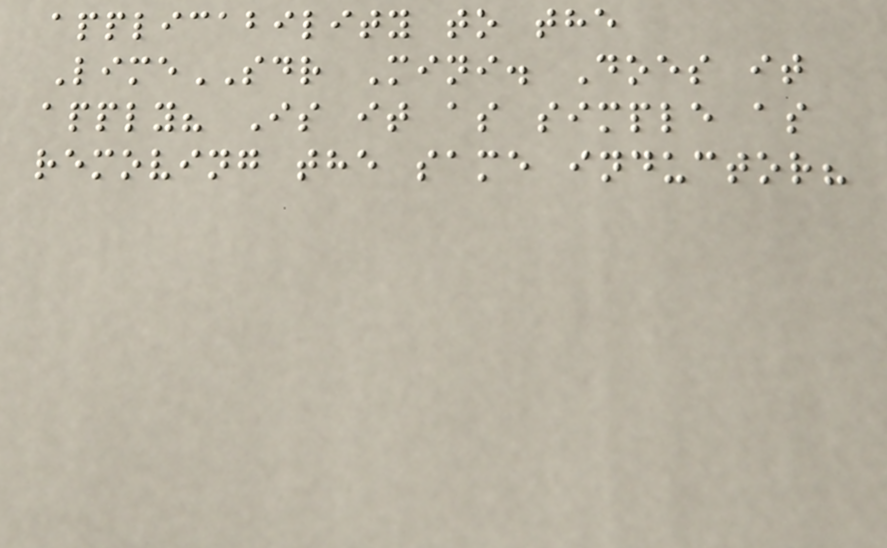applicability to the
LimeSDR Mini. Does it
apply? Is it as simple as
removing the same inductor?
